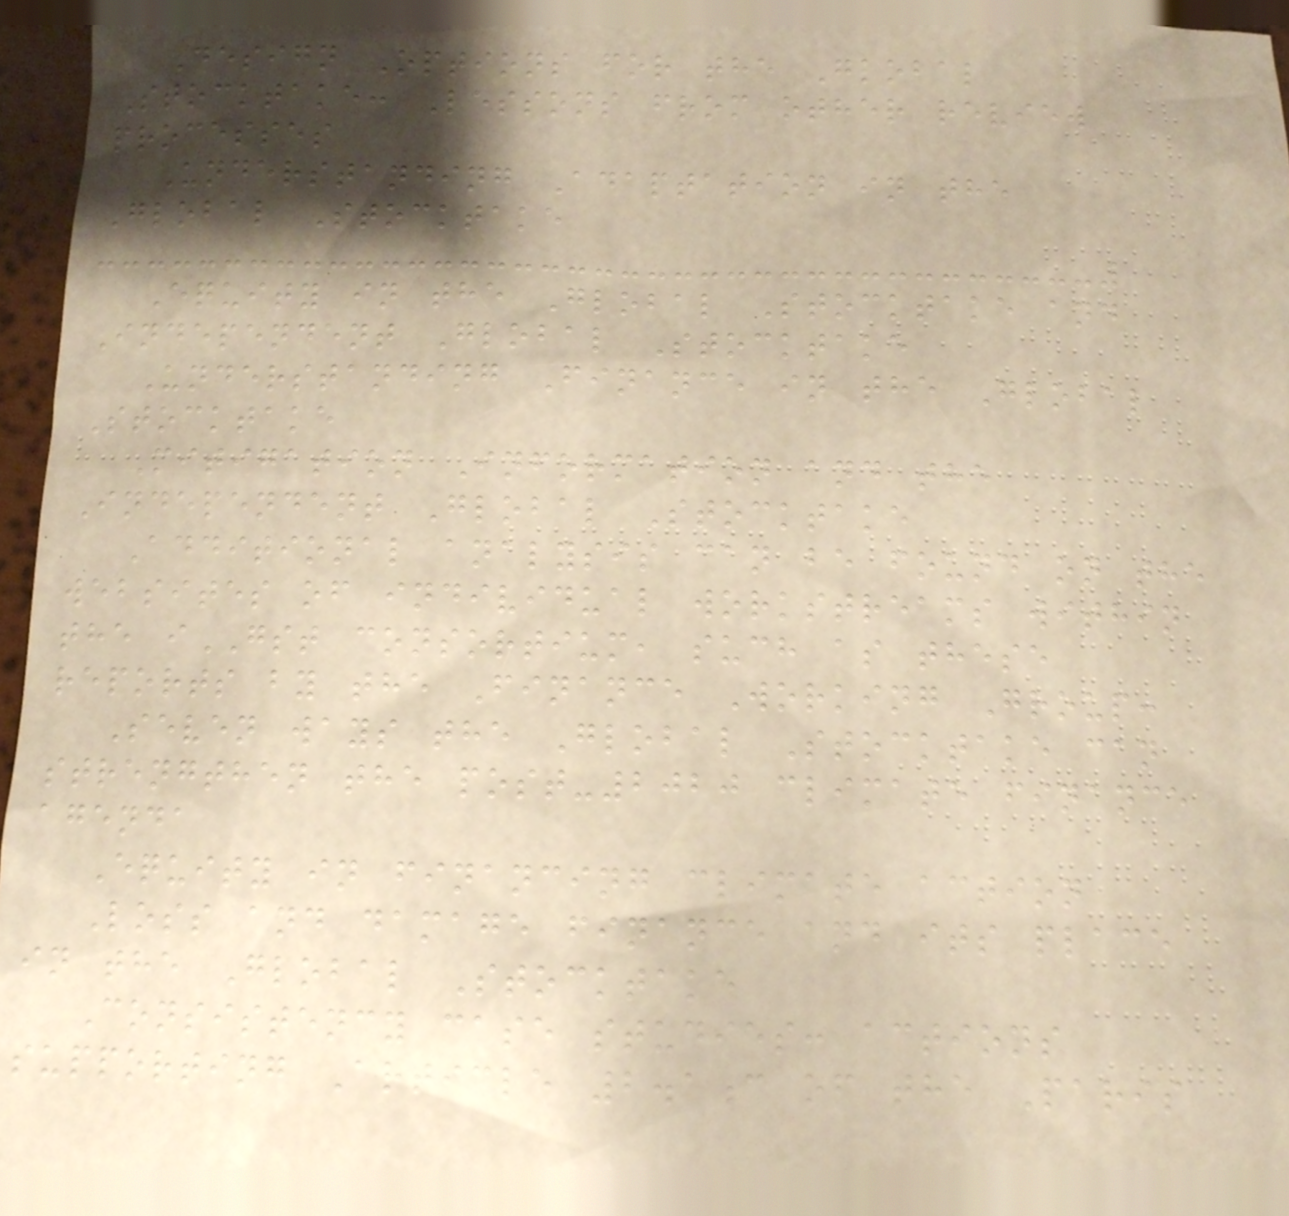Design Options for the Global
Stocktake: Lessons from other review
processes
Understanding Adaptation in the
Global Stocktake
Equity in the Global Stocktake and
Independent Global Stocktake
Understanding Finance in the Global
Stocktake
Mitigation Information and the
Independent Global Stocktake
Additional analysis can be found on the
websites of individual workstreams within
the iGST consortium, such as these
reports by the Finance Working Group:
Seven ways the Global Stocktake can
strengthen the post-2020 climate finance
agenda
Equity in financing climate action
Loss and damage finance and its place
in the Global Stocktake
Consistency case studies: actions
supporting Article 2.1c of the Paris
